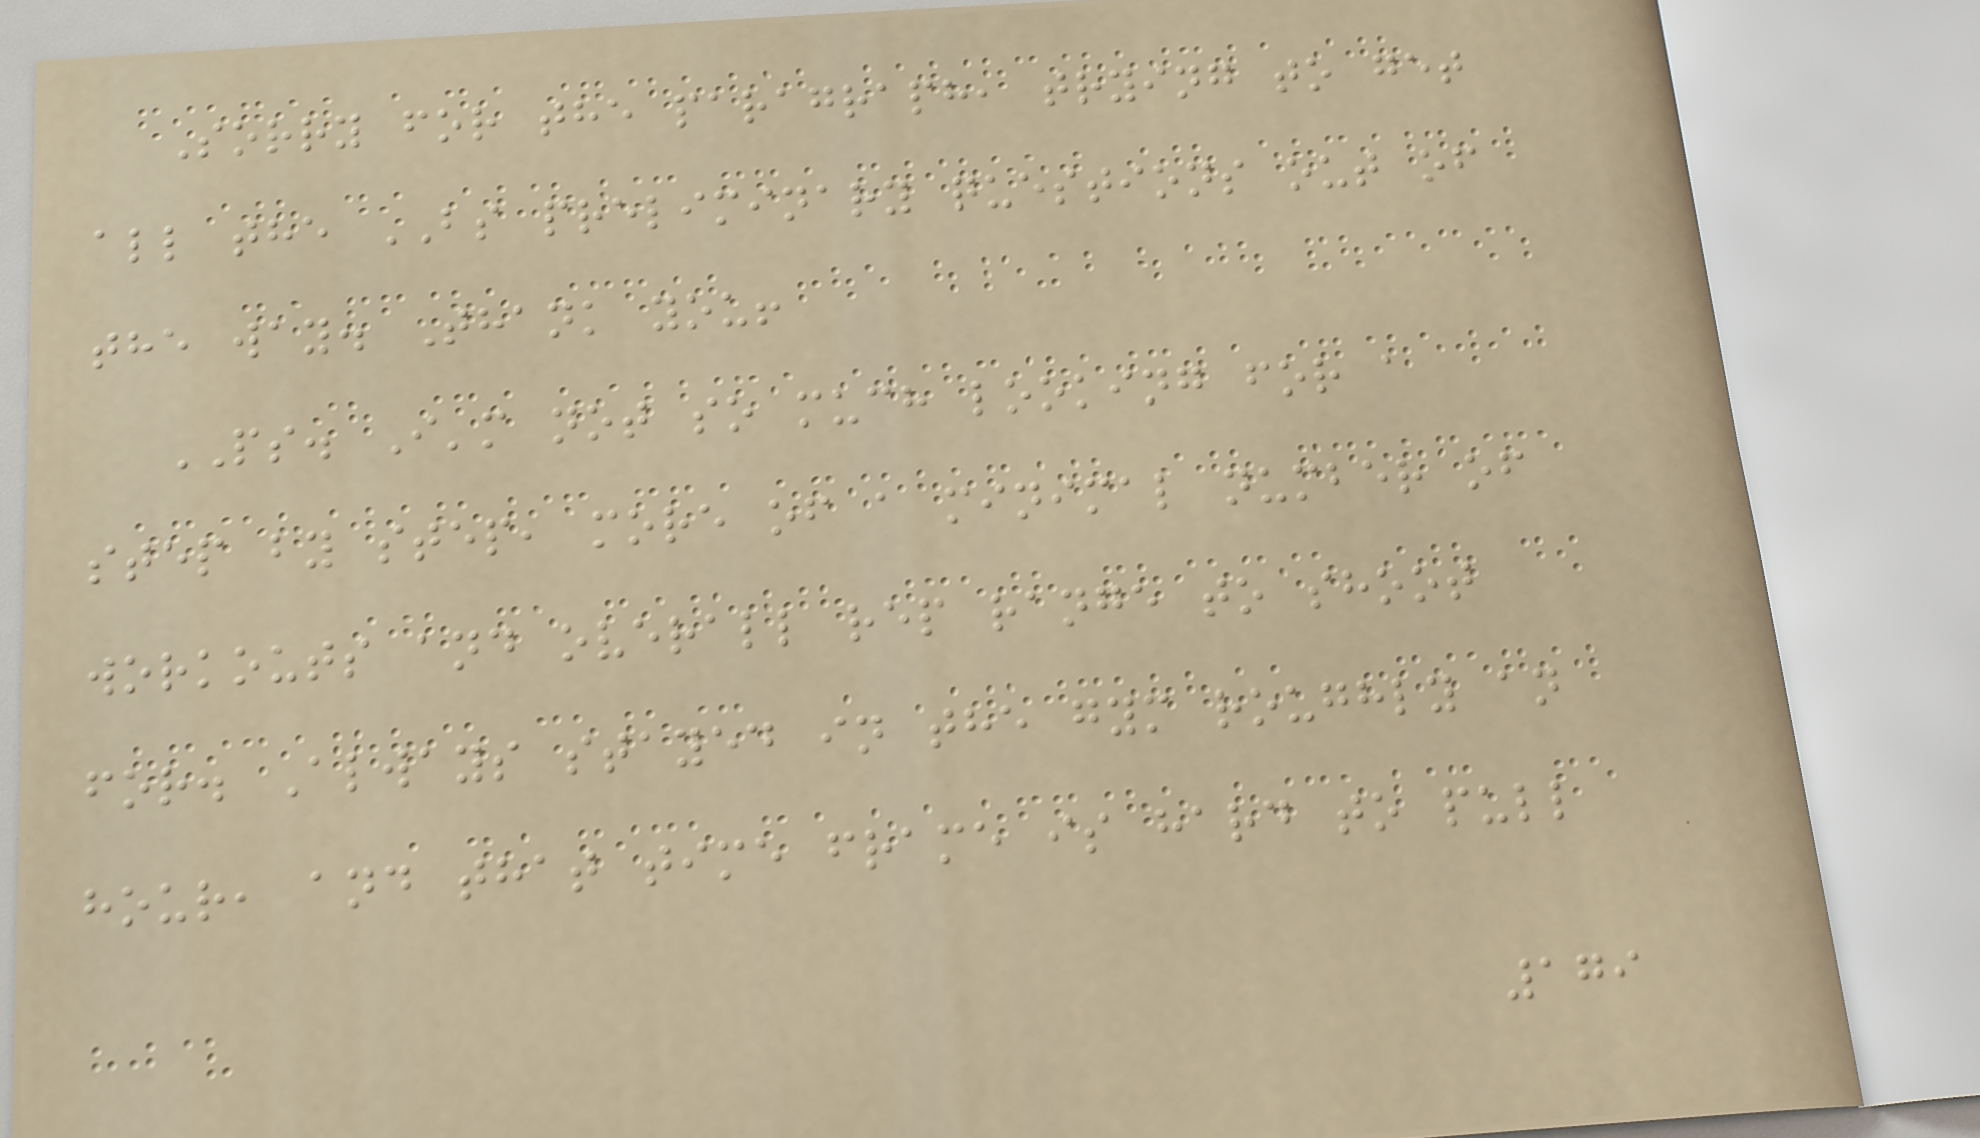Sorry for the paragraph, trying to get
all the BS preliminary questions out of
the way. Thank you!
PS. I'm not so much looking for a
step by step, more of a minimal number of
workouts and overall rep range to shoot
for. Always stayed in the gym roughly an
hour, and that time frame is hard to pull
179
